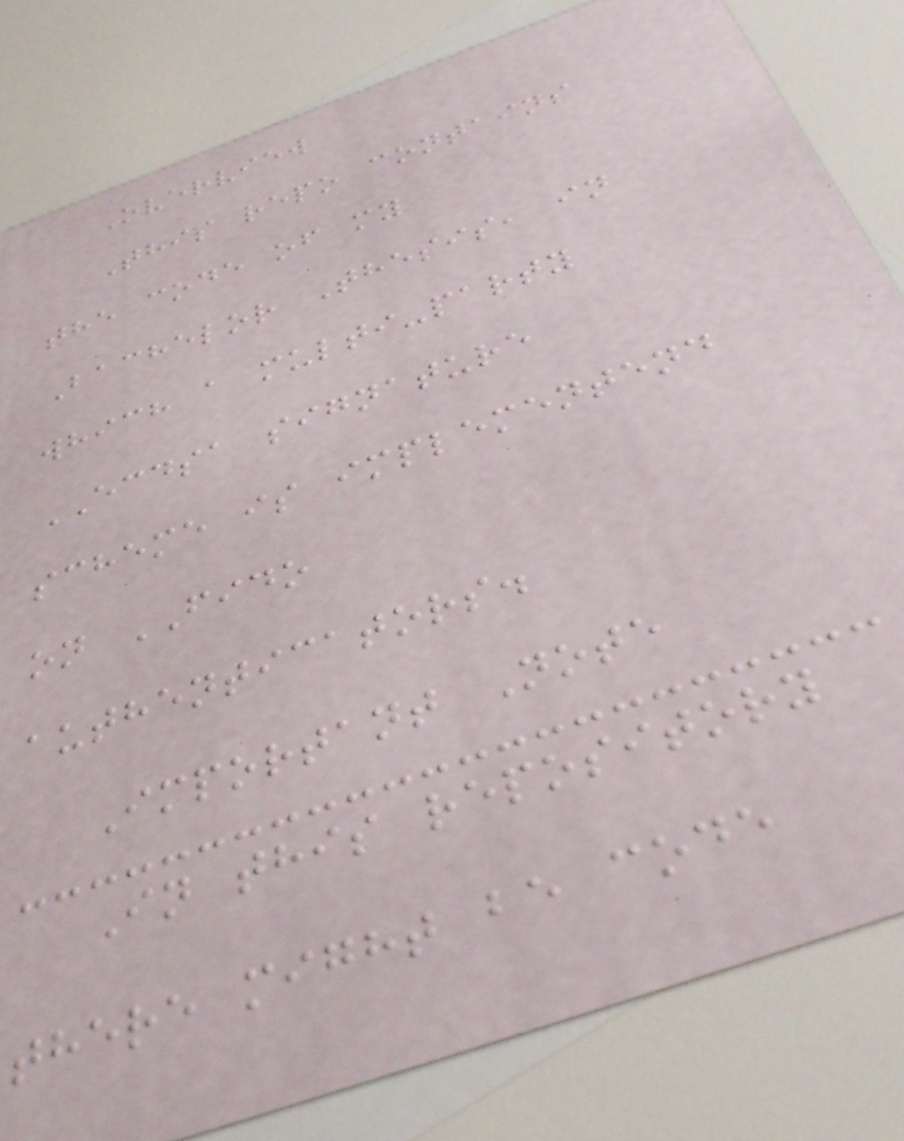Overview
This repo contains
the code of my
Bachelor Thesis, in
which a multi-party
ECDSA signature
scheme is implementend
on FIDO
authenticators.
Important Note
In this repository
there might be code
